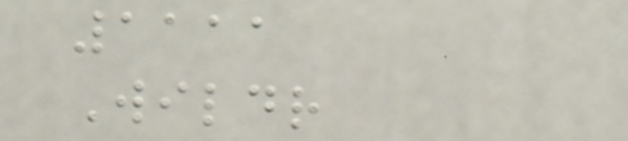1111
Wildr
